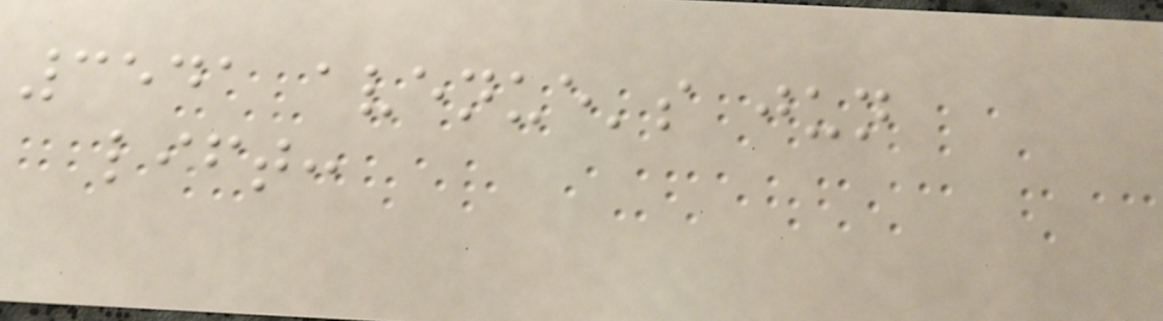3541 avenue's jun
lift:
